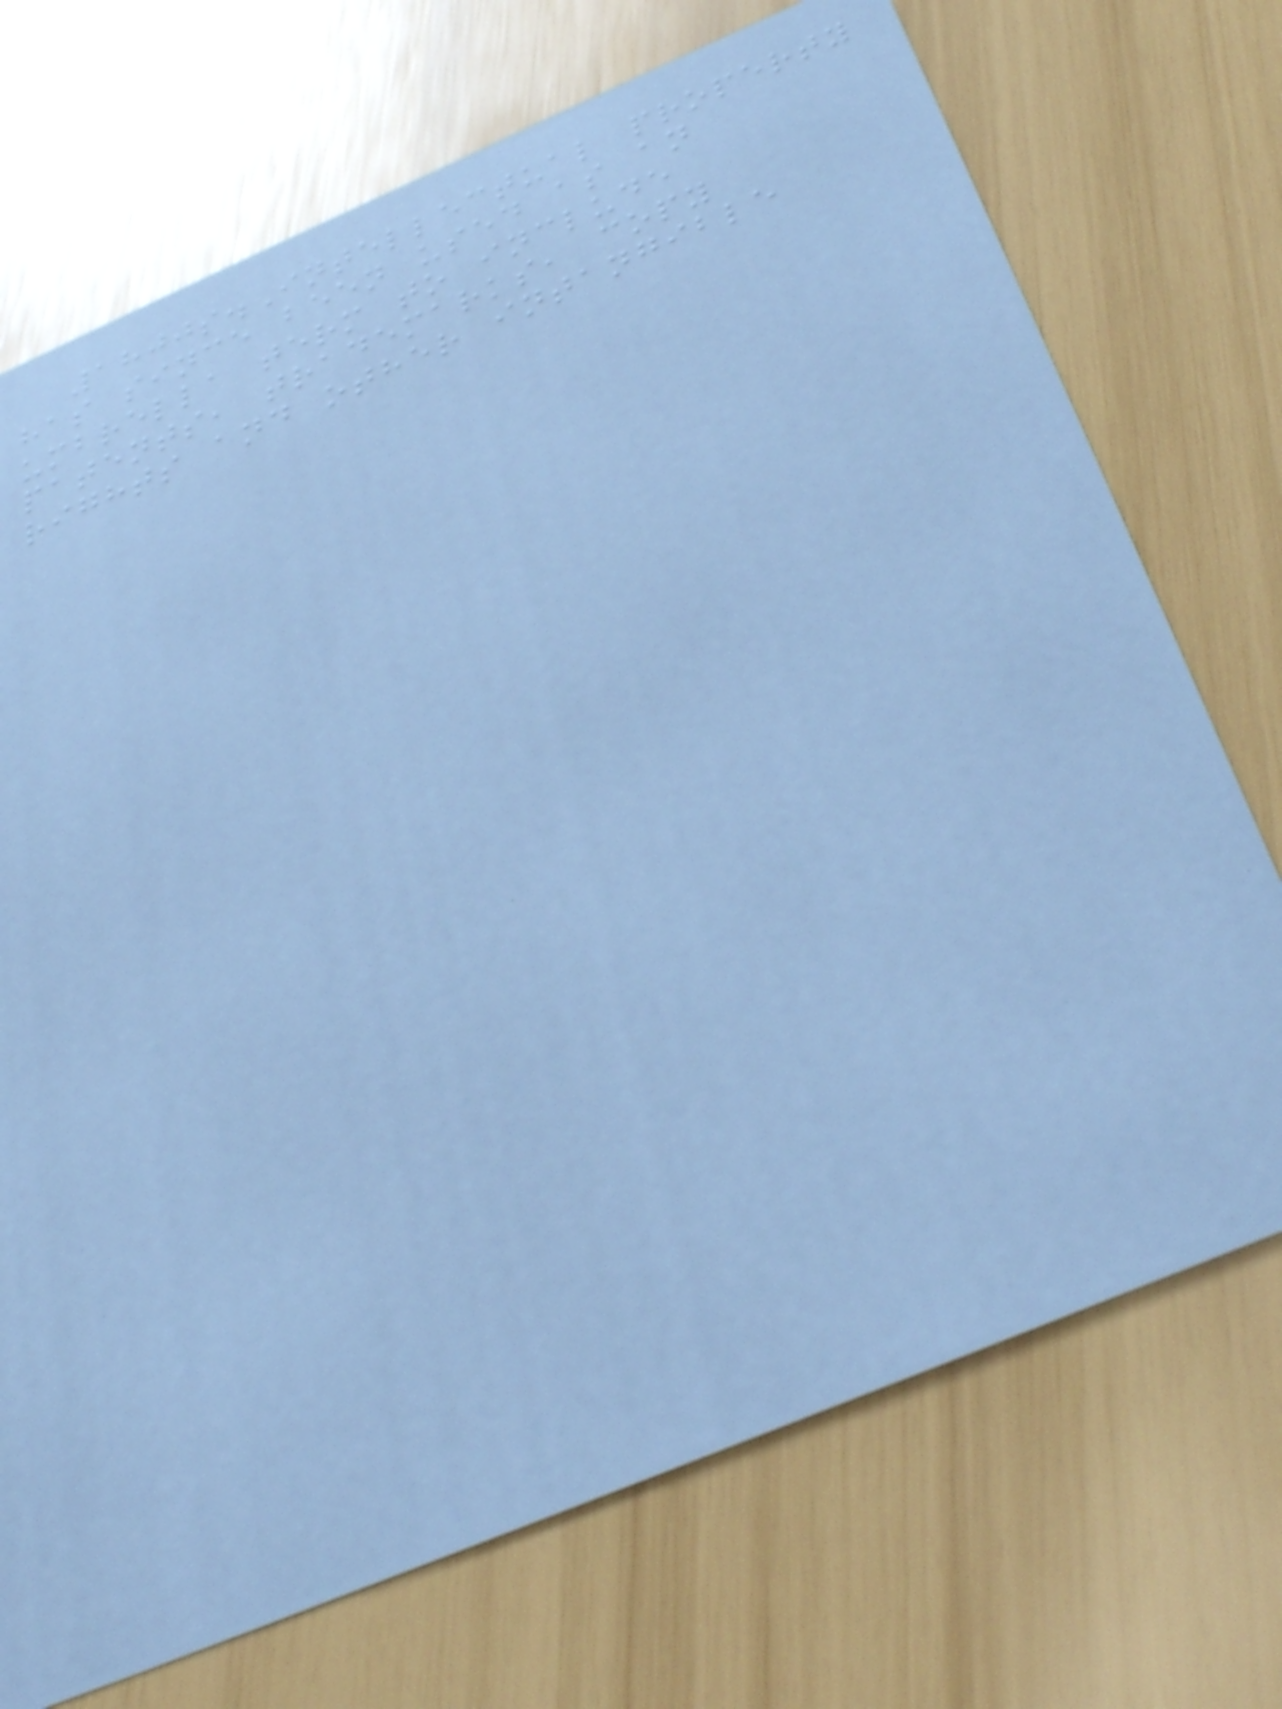1800s.Intellectual property
has since been used as an
umbrella term to include
patents, trademarks, copy
rights and other intangible
